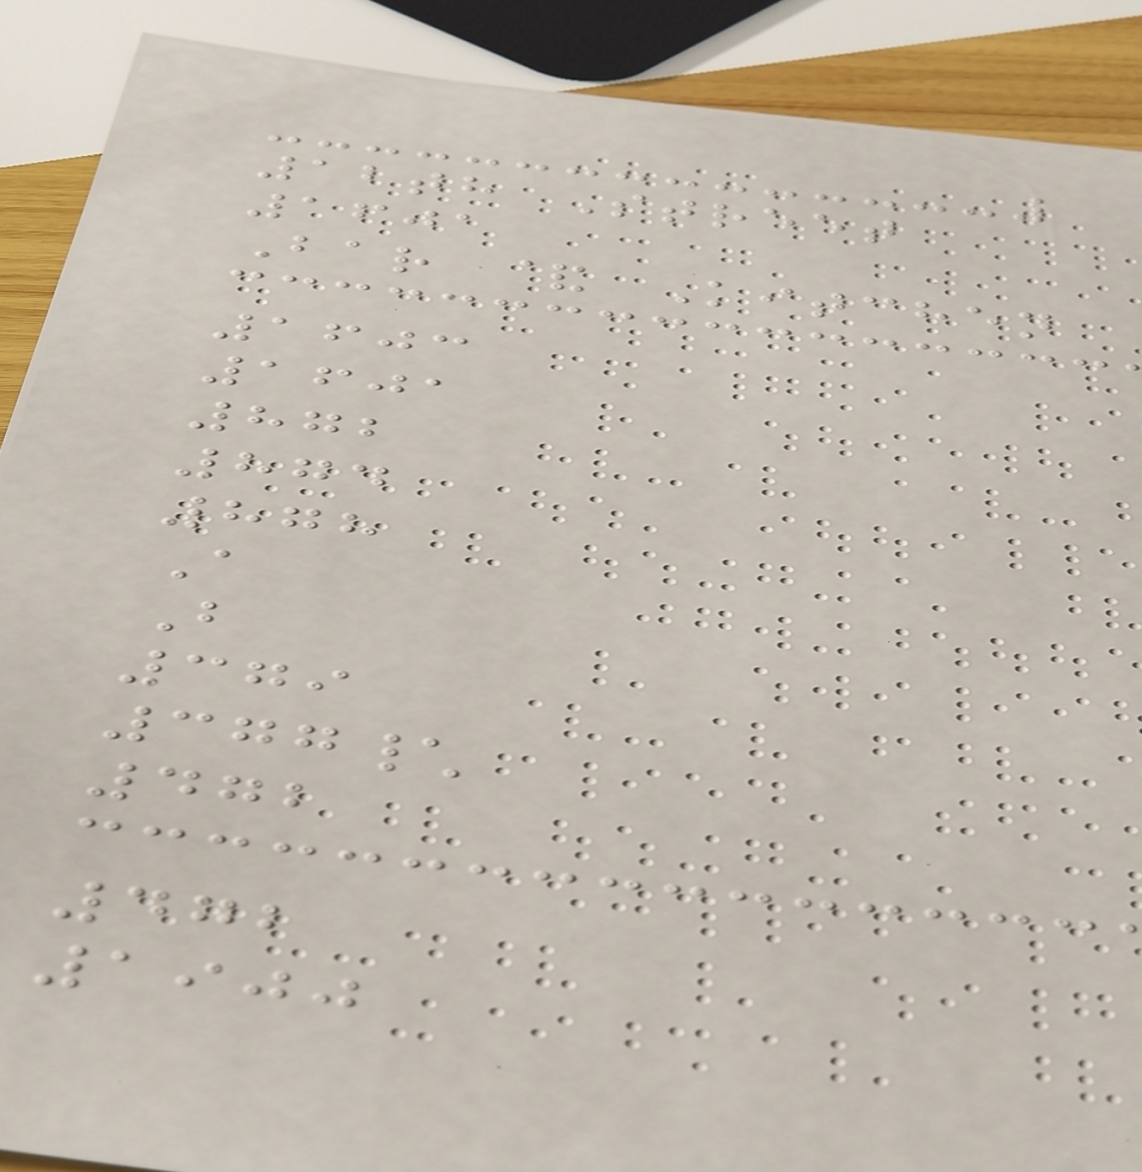12th Street
1601
Bar & Kitchen
1603
1601
872
874
878
A
B
379
377\
472
472
1900
